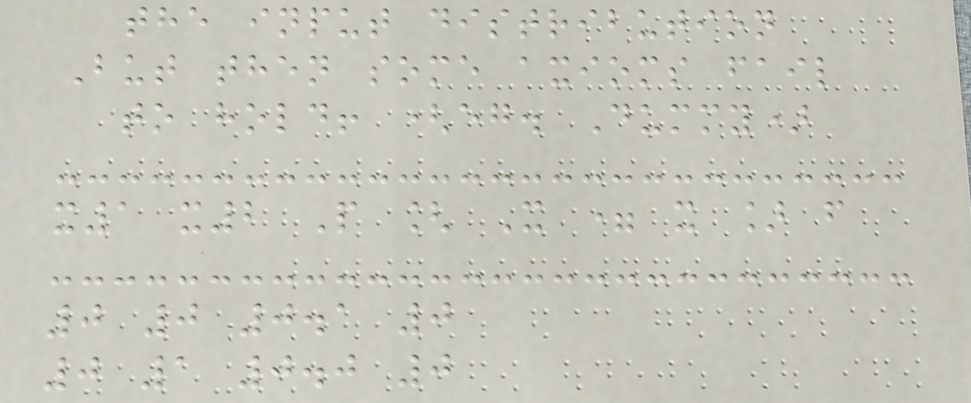the input distribution
But then some axioms fail
to hold! (eg. Dummy)
x1 x2 P [ X = x ] f
0 0 0.1 0
0 1 0.0 0
